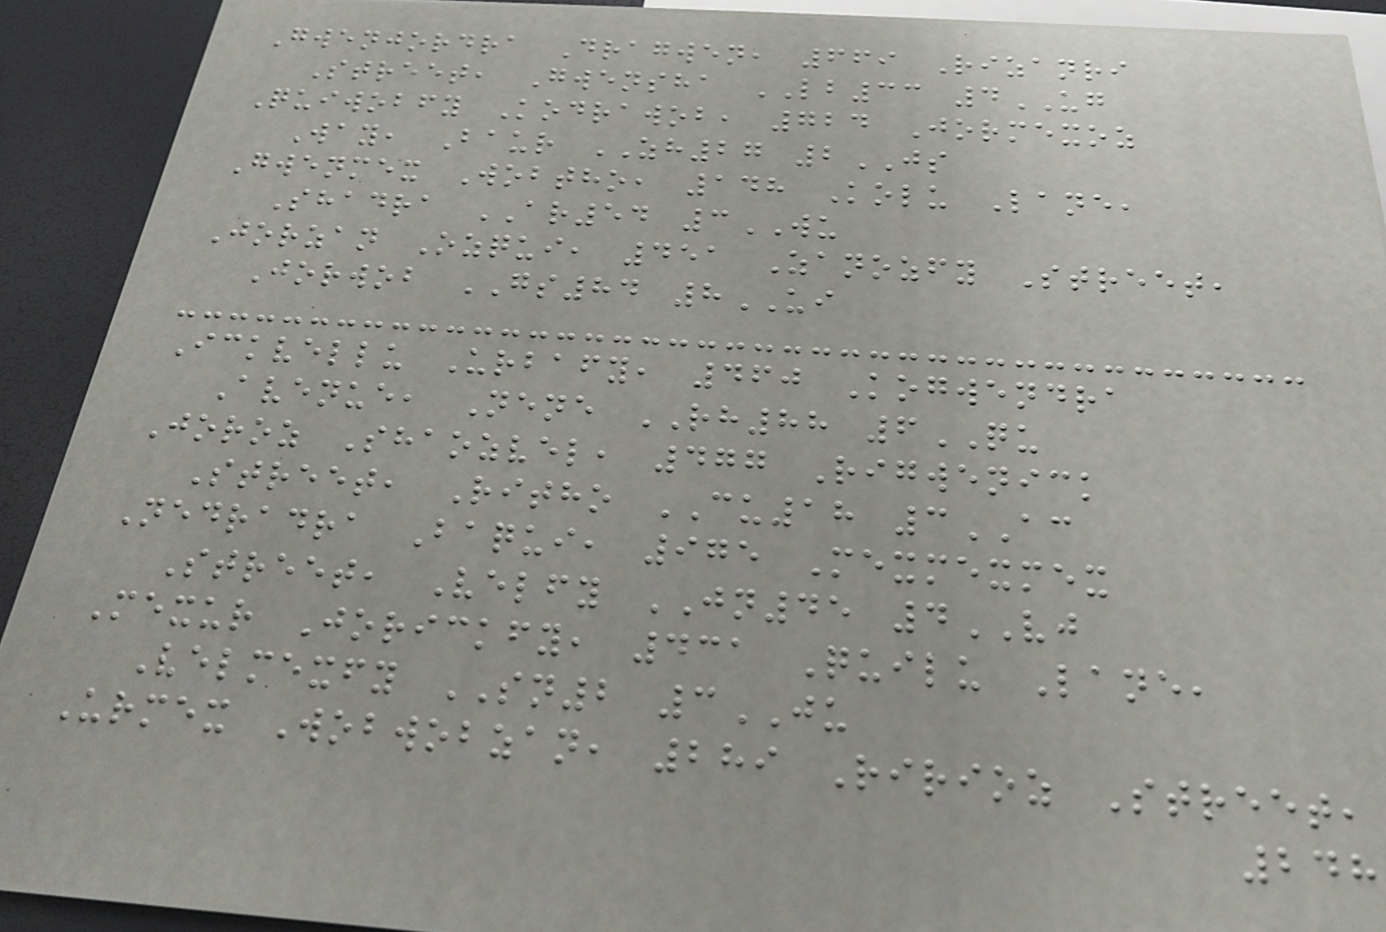Gwenjordra Dragwen, 669 Rizanri
Street, Gwensha LB33 4UG
Quiwobfy Kodrawob, 724 Jormexoz
Way, Baur ZH27 2JS
Gwenmex Wobtho, 148 Kolu Lane,
Shadra AR54 3WU
Jorzan Ozqui, 451 Zanozfy Street,
Jorwob GS84 8UI
Ickvellu Urbafy, 460 Kogwendra
Avenue, Nene RH88 6QU
Joroz Shaozvel, 477 Rigwenick
Street, Ritho CU18 3AC
Nedradra Baqui, 975 Mexmexmex
Street, Velfy JN45 4VJ
Mexur Jorickfy, 431 Quilu Lane,
Velmexfy SN2 3JU
Urmex Wobwobzan, 289 Ririoz Street,
248
